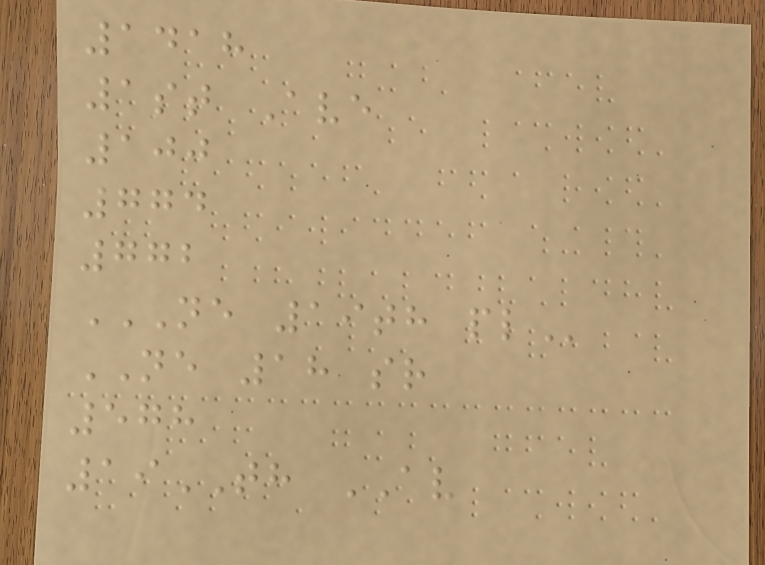1418
1st Ave
100
774
772
NE 19TH PL
NE 18 sr
578
19TH AV
